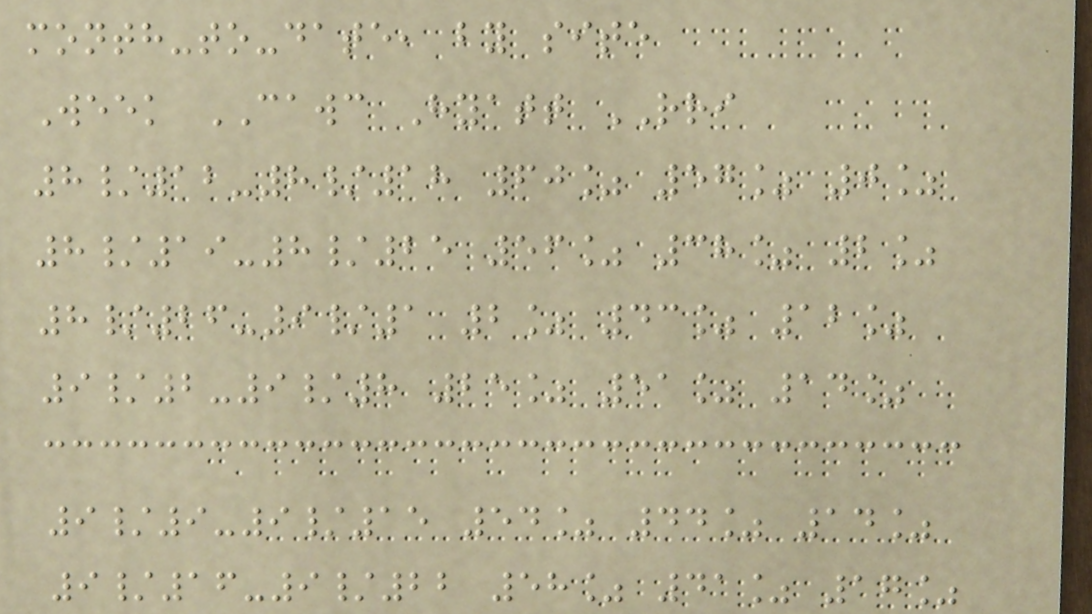month-to-date, by site
Week CAWC Hyatt RRI
8/12-8/18 60% 57% 0%
8/19-8/25 56% 38% 2%
8/26-9/1 2% 43% 12%
9/2-9/8 25% 51% 14%
9/9-9/15 54% 44% 14%
9/16-9/22 58% 41% 17%
